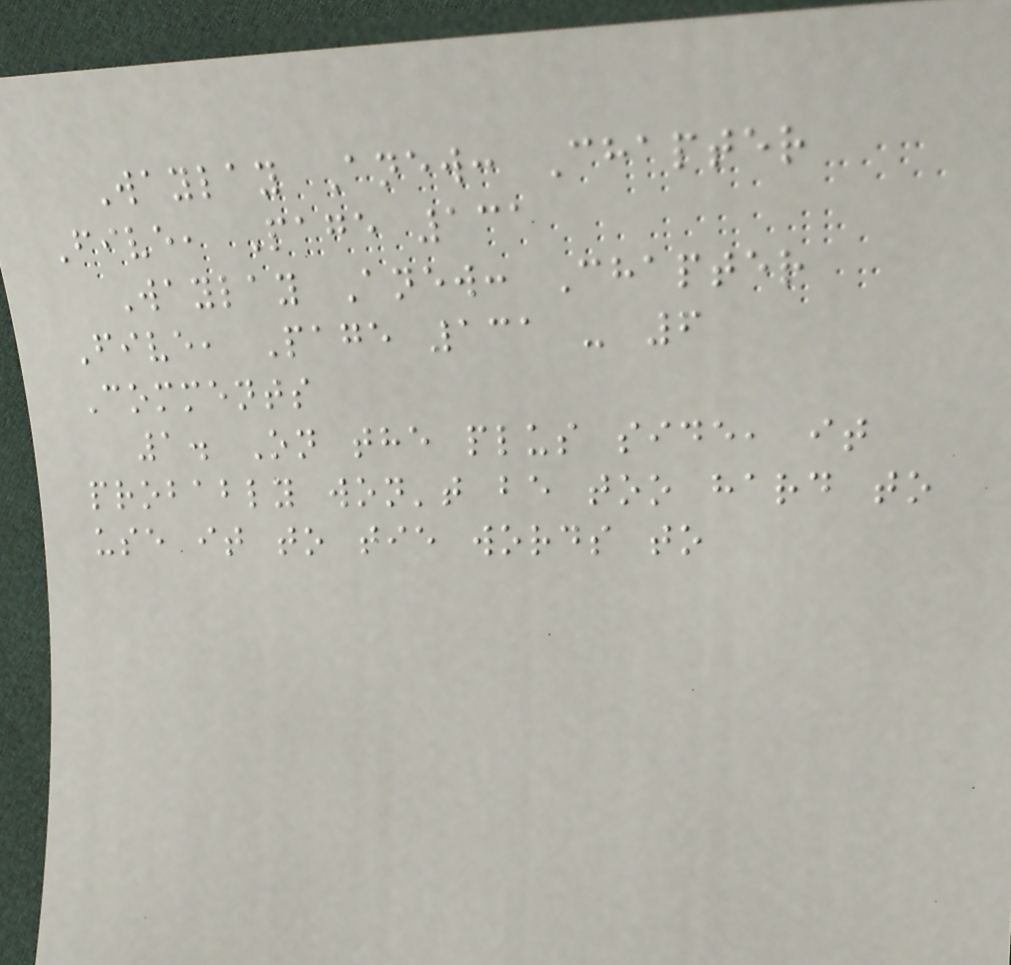Waylay Anew: Chapter
Five, Page 131
Waylay Anew: Chapter
Five, Page 131 - 6
Comments
1. On the plus side, it
probably won't be too hard to
use it to tie words to
